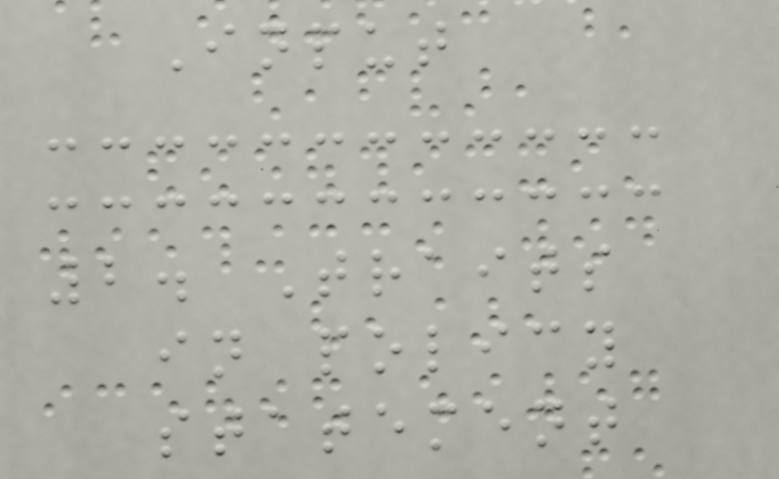Input
2. Traits
in policy
statement
